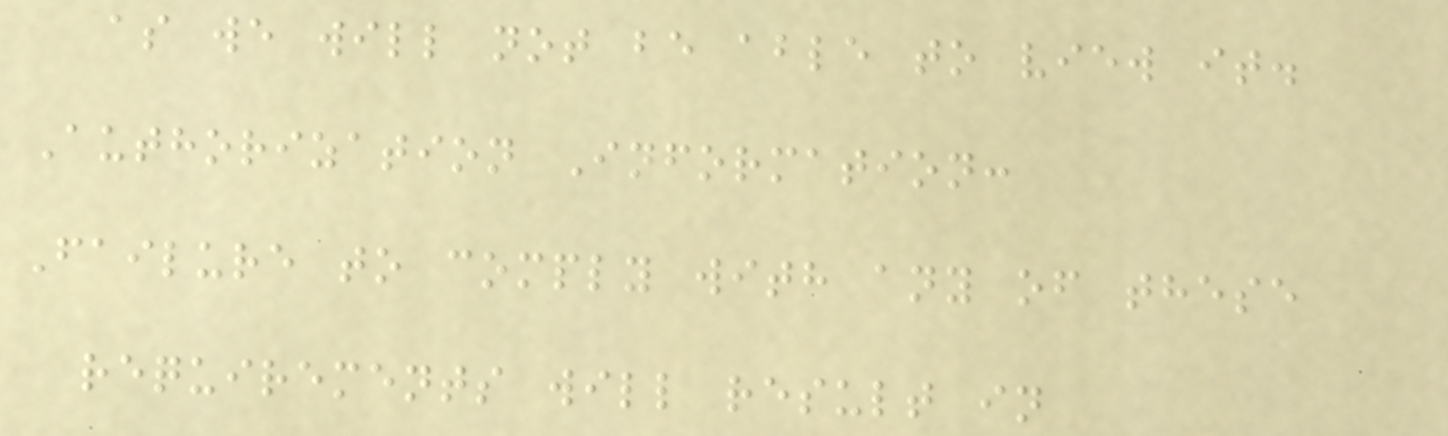as we will not be able to view it.
Authorization Information:
Failure to comply with any of these
requirements will result in
